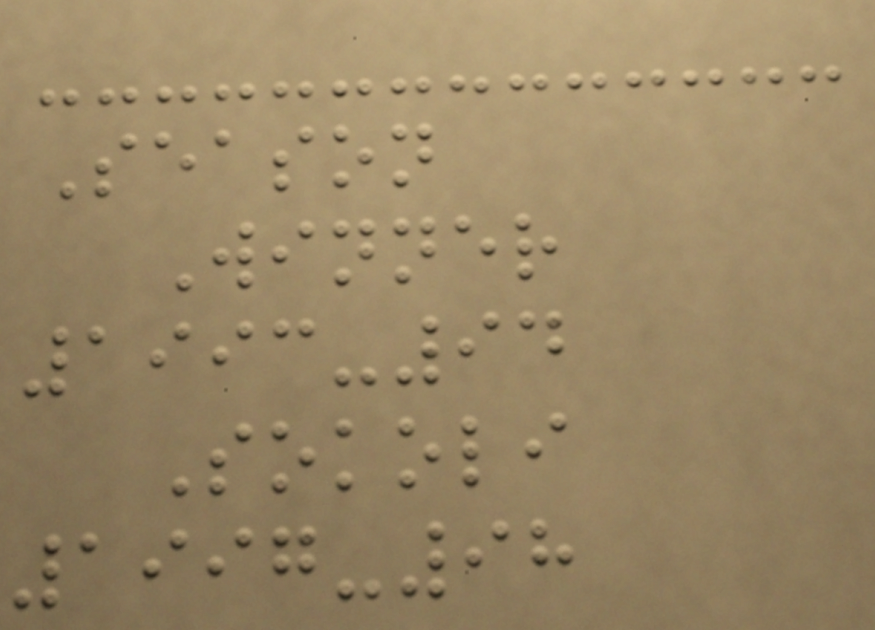Season
Winner
1993-94
Sokoli
1997-98
